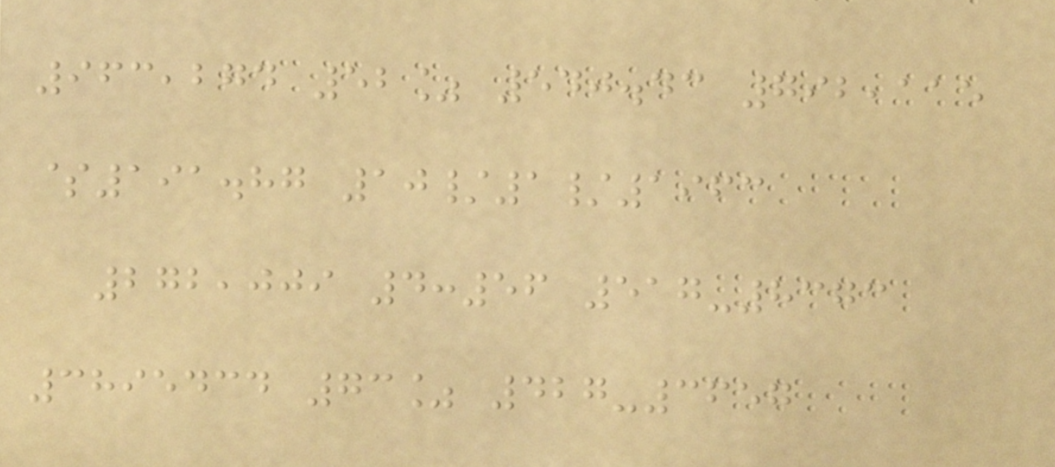963,274 52% 540.43 792,115
$191.87 10/1/1963
272,009 4:56 517-8373
3895434 73% 427-3657
